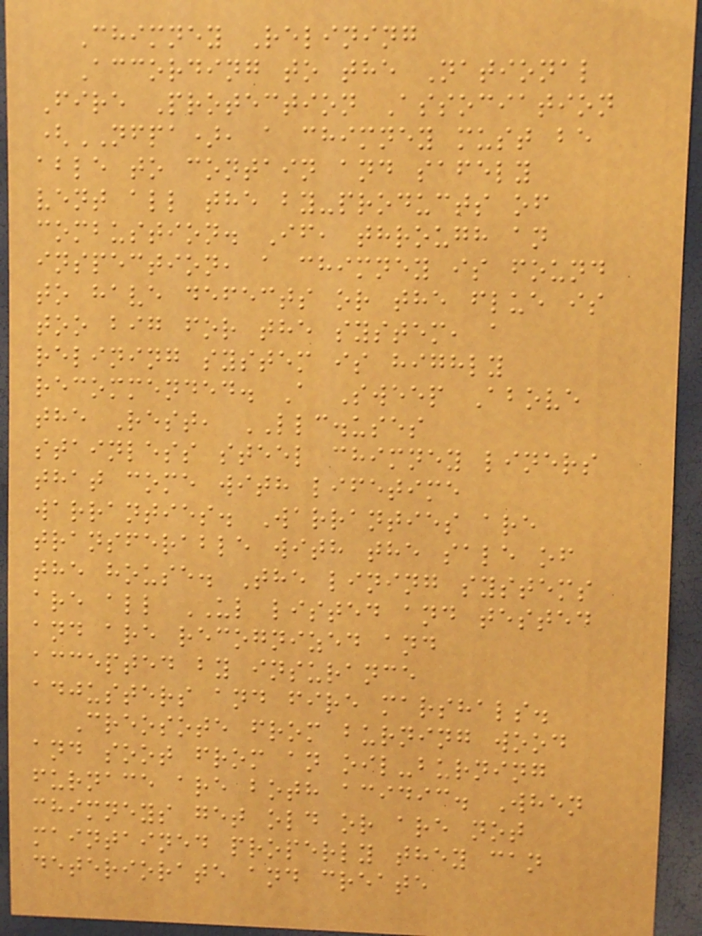Chimney Relining
According to the National
Fire Protection Association
(NFPA), a chimney must be
able to contain and safely
vent all the by-products of
combustion. If, through an
inspection, a chimney is found
to have defects or the flue is
too big for the system, a
relining system is highly
recommended. A Sweep Above
the Rest, LLC.uses
stainless steel chimney liners
that come with lifetime
warranties. Warranties are
transferable with the sale of
the house. The lining systems
are all UL listed and tested
and are recognized and
accepted by insurance
adjusters and fire marshals.
Creosote from burning wood
and soot from an oil-burning
furnace are both acidic. When
chimneys get old or are not
maintained properly they can
deteriorate and create
